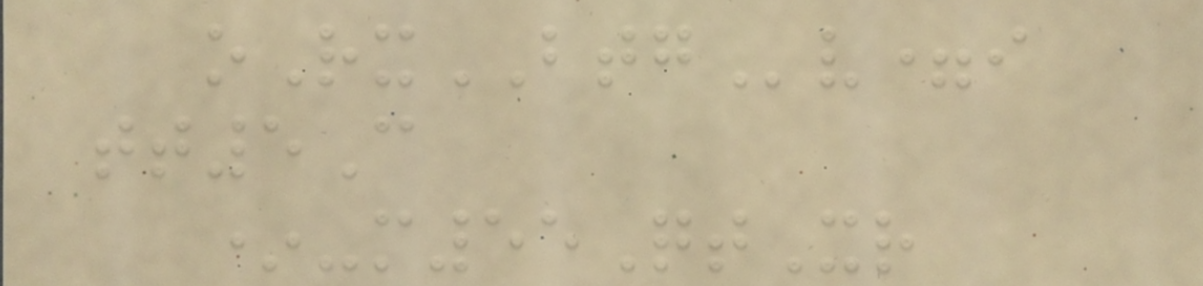oRxBTGv=i
tt5C
*-m55QtXr
